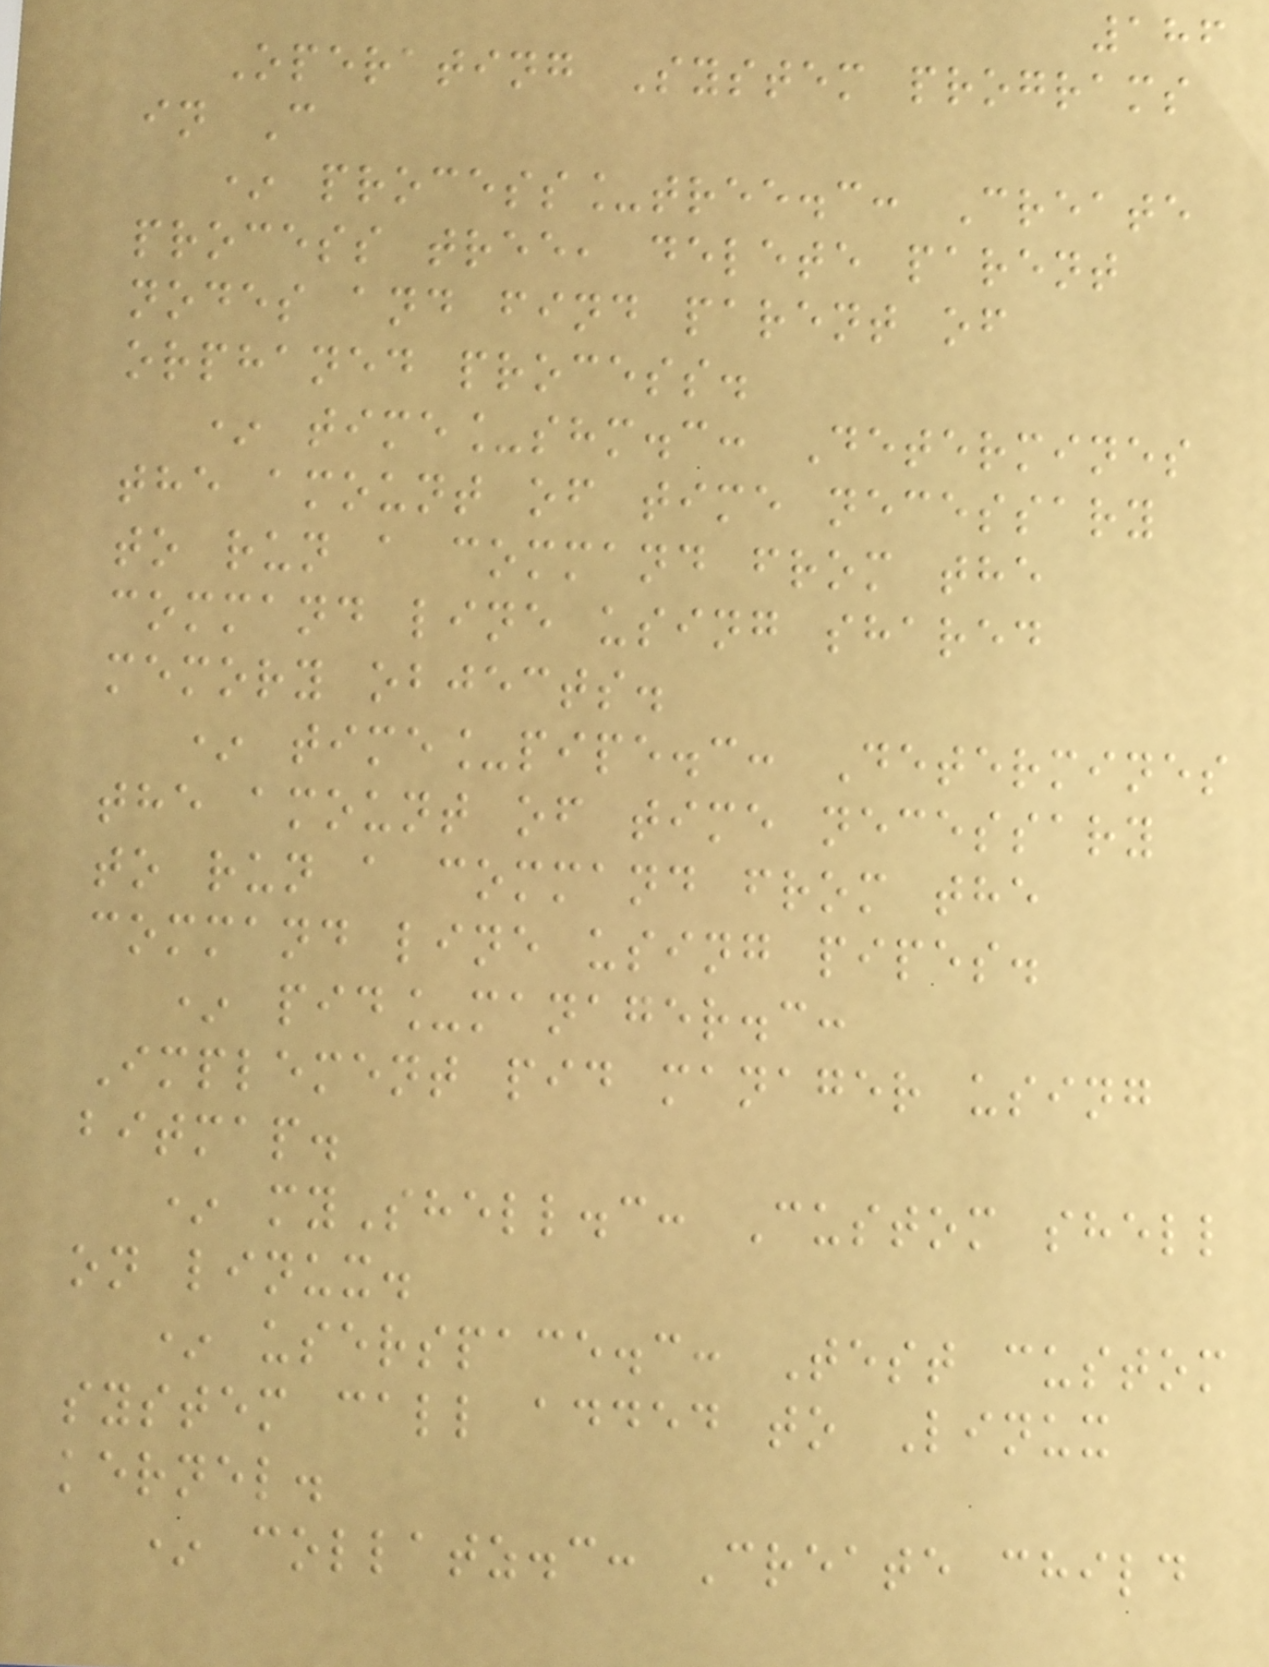186
Operating System programs
in C
* process_tree.c: Create
process tree, delete parent
nodes and find parent of
orphaned process.
* time_shm.c: Determines
the amount of time necessary
to run a command from the
command line using shared
memory objects.
* time_pipe.c: Determines
the amount of time necessary
to run a command from the
command line using pipes.
* pid_manager.c:
Implement pid manager using
bitmap.
* myShell.c: Custom shell
on linux.
* userspace.c: Test custom
system call added to Linux
kernel.
* collatz.c: Create child
